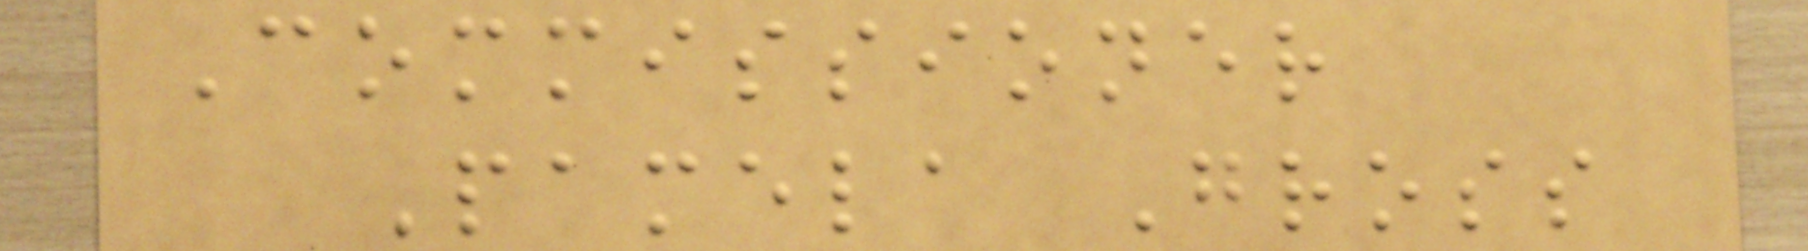Commissioner
Pamela Gross
